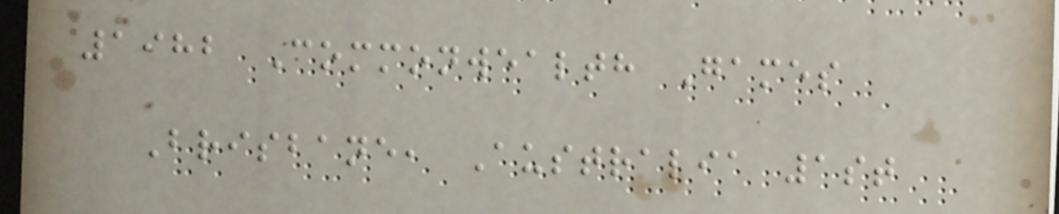1982 Commonwealth Games
Brisbane, Australia 1st
